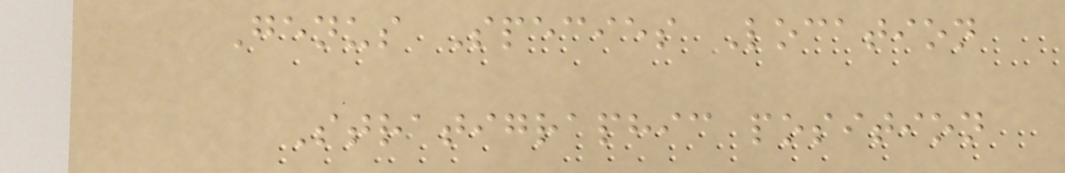Genus Species Location
Stratigraphic position
